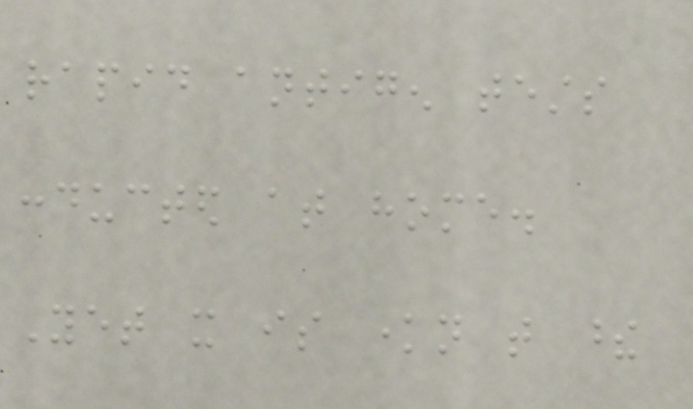rapid antigen tests
conducted at home.
Yet it is known that these
